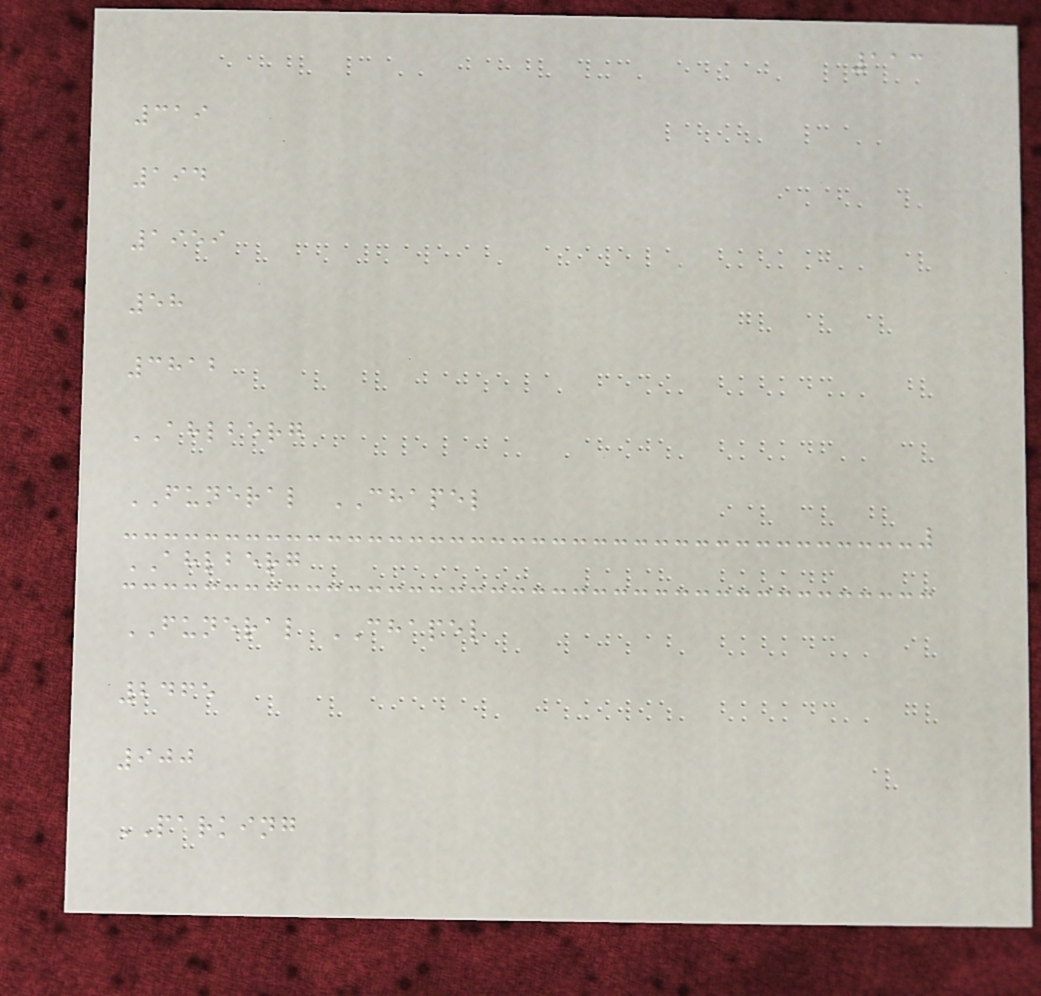113
319
194
1959
58
3812
AHLBERG
FUNERAL CHAPEL
AHLBERG
FUNERAL CHAPEL
2465
900
PARKING
